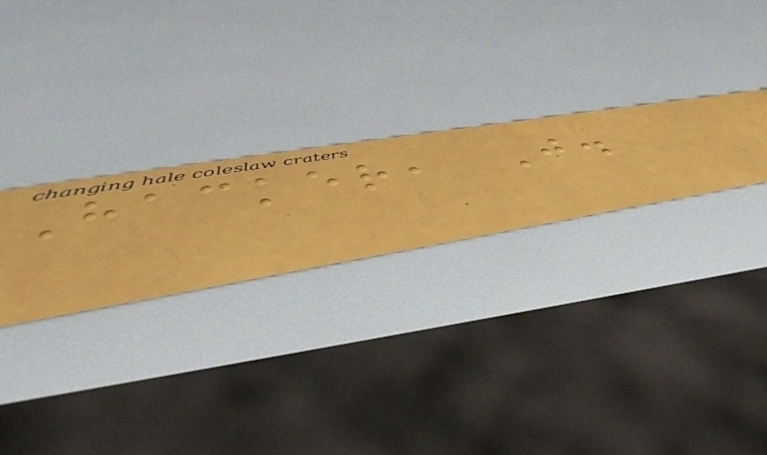Hacker, J.
